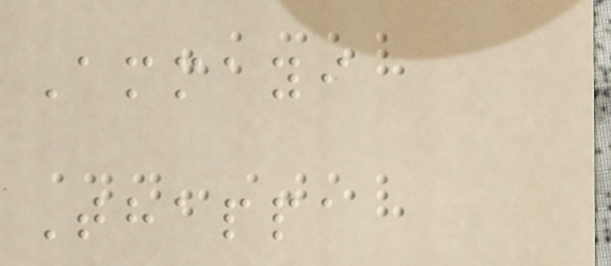Ammayi
Thappa
